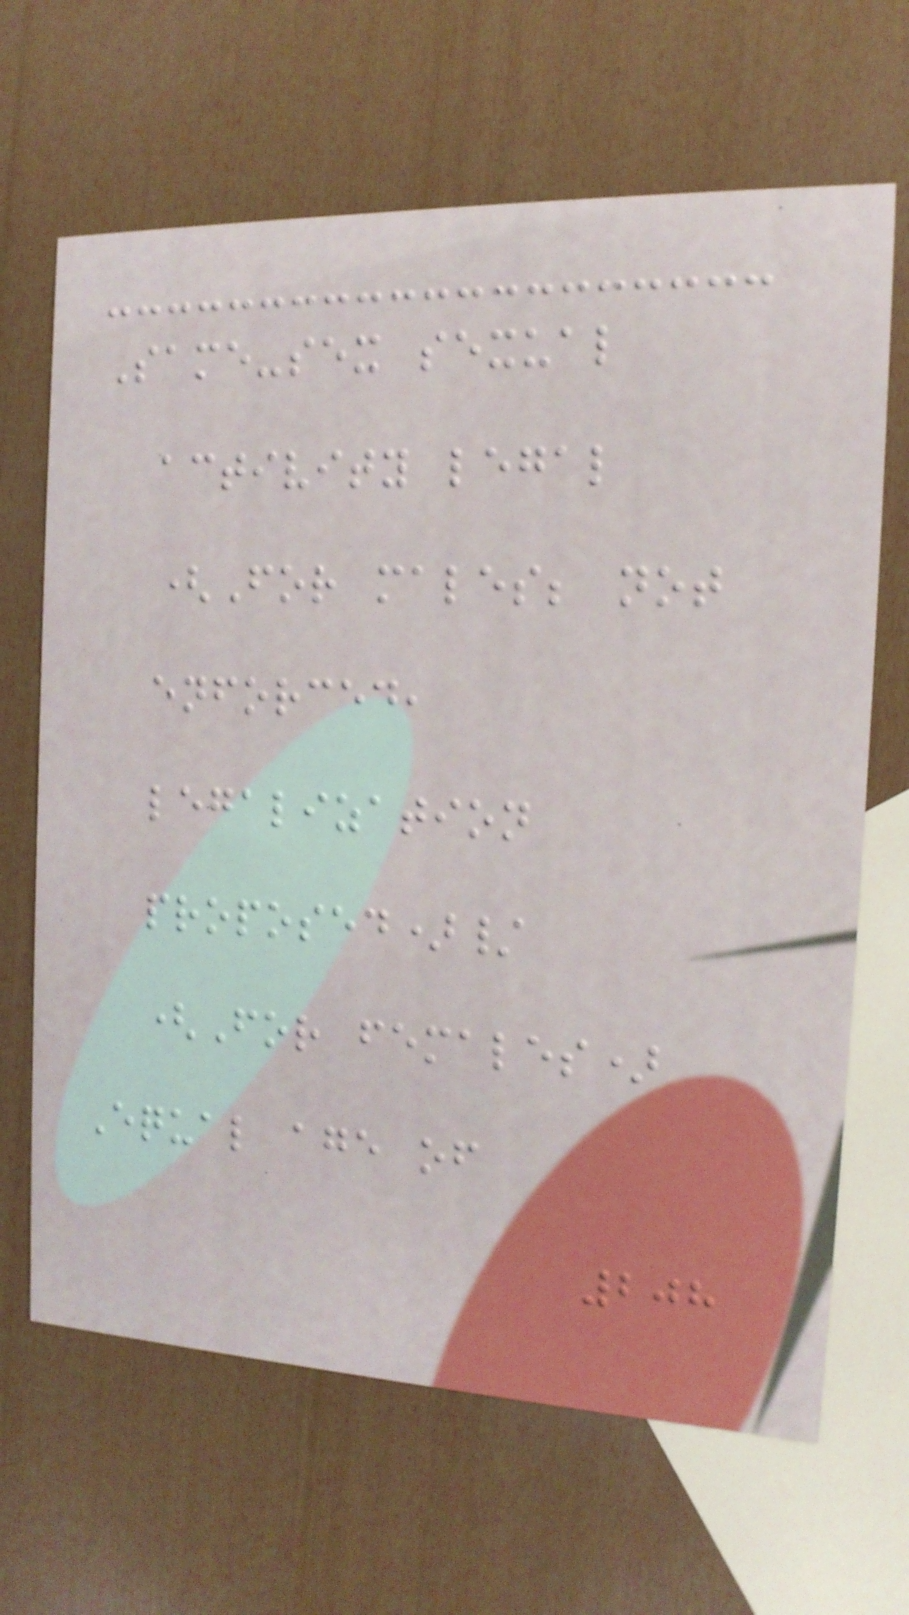Same-sex sexual
activity legal
(For males; not
enforced,
legalization
proposed)/
(For females)
Equal age of
208
